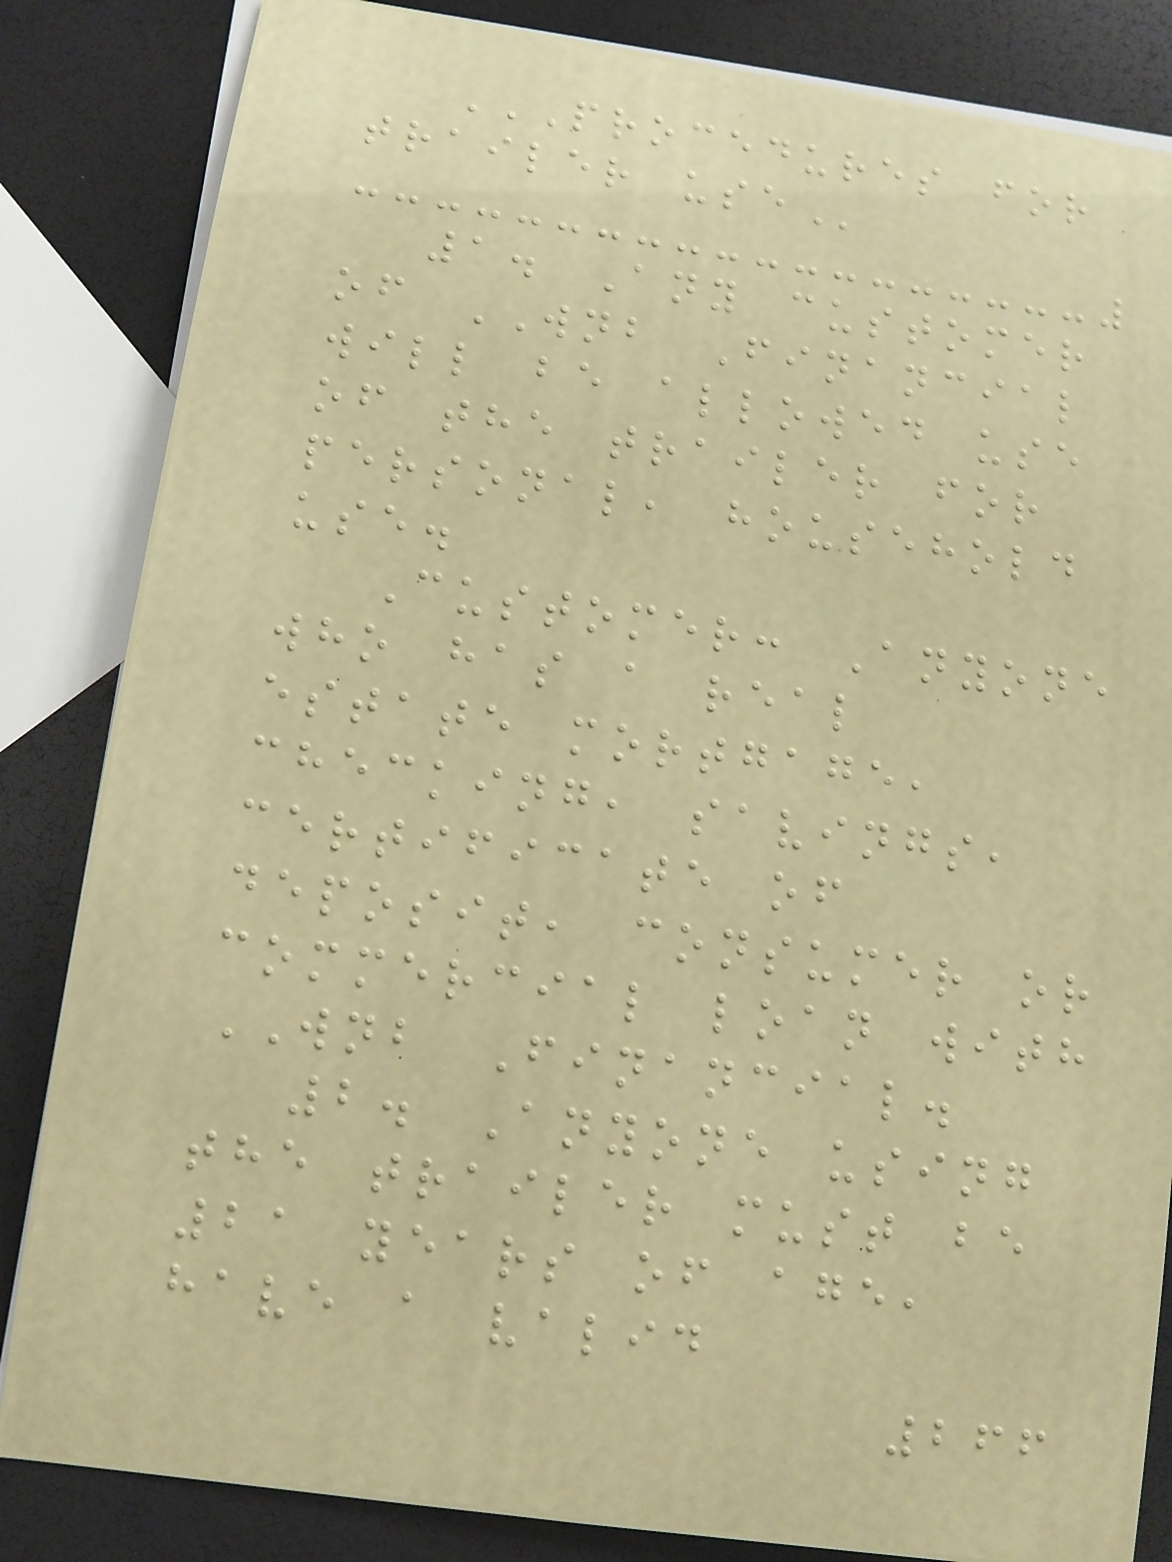PROCEDURES FOR
TRAILER USE
1. Any customer
of WNB Financial
will be allowed use
of the trailer for
personal, household
use.
Customer: Anyone
who has a real
estate mortgage,
checking, savings,
certificate of
deposit, consumer or
commercial loan with
WNB Financial.
2. Anyone using
the trailer must be
21 years of age,
have a valid
266
